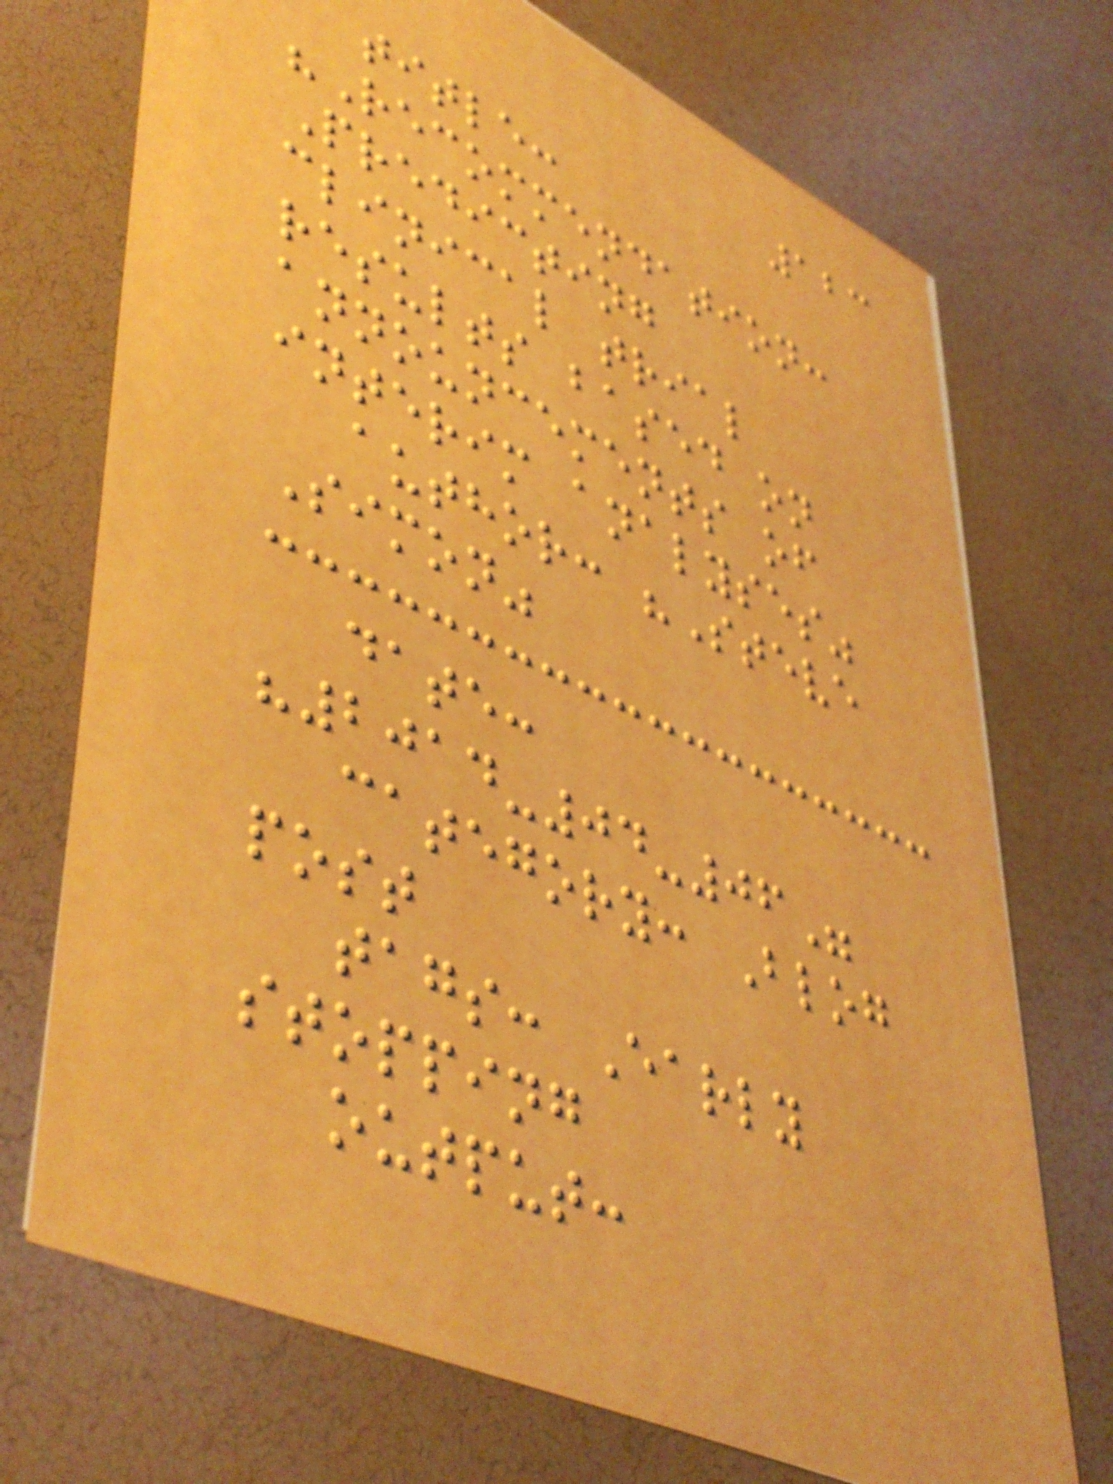123
title:
"Recommendation:
Predicting
clinical trial
results based on
announcements of
interim analyses"
author: "Steve
Simon"
date:
"2014-04-06"
category: Blog
post
tags: Early
stopping
output:
